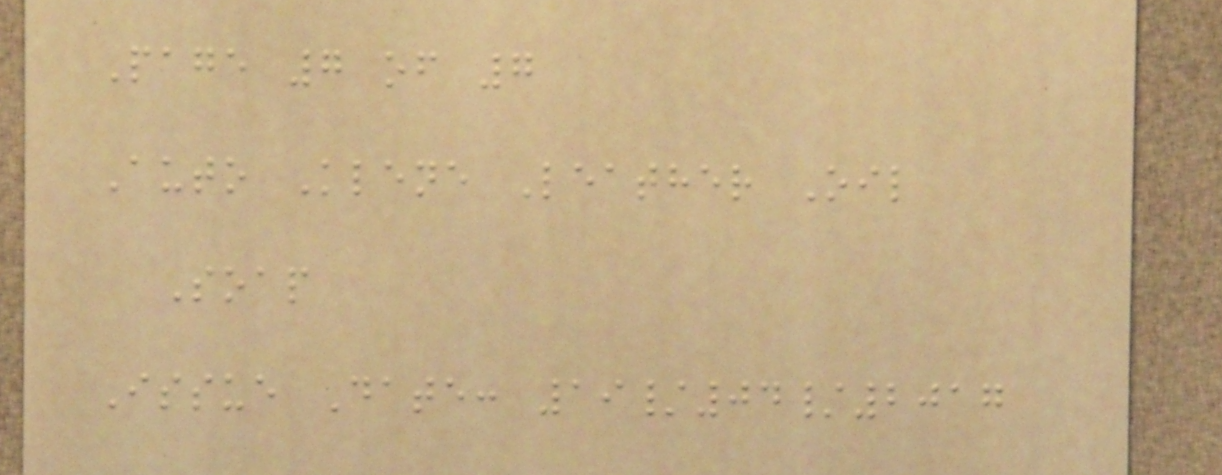Page 7 of 7
Auto Klene Leather Oil
Soap
Issue Date: 19/04/2017
